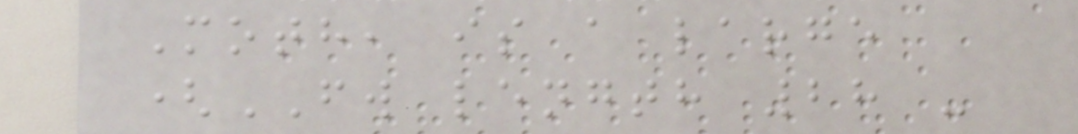Moth, is a large
(FW length 28 -
